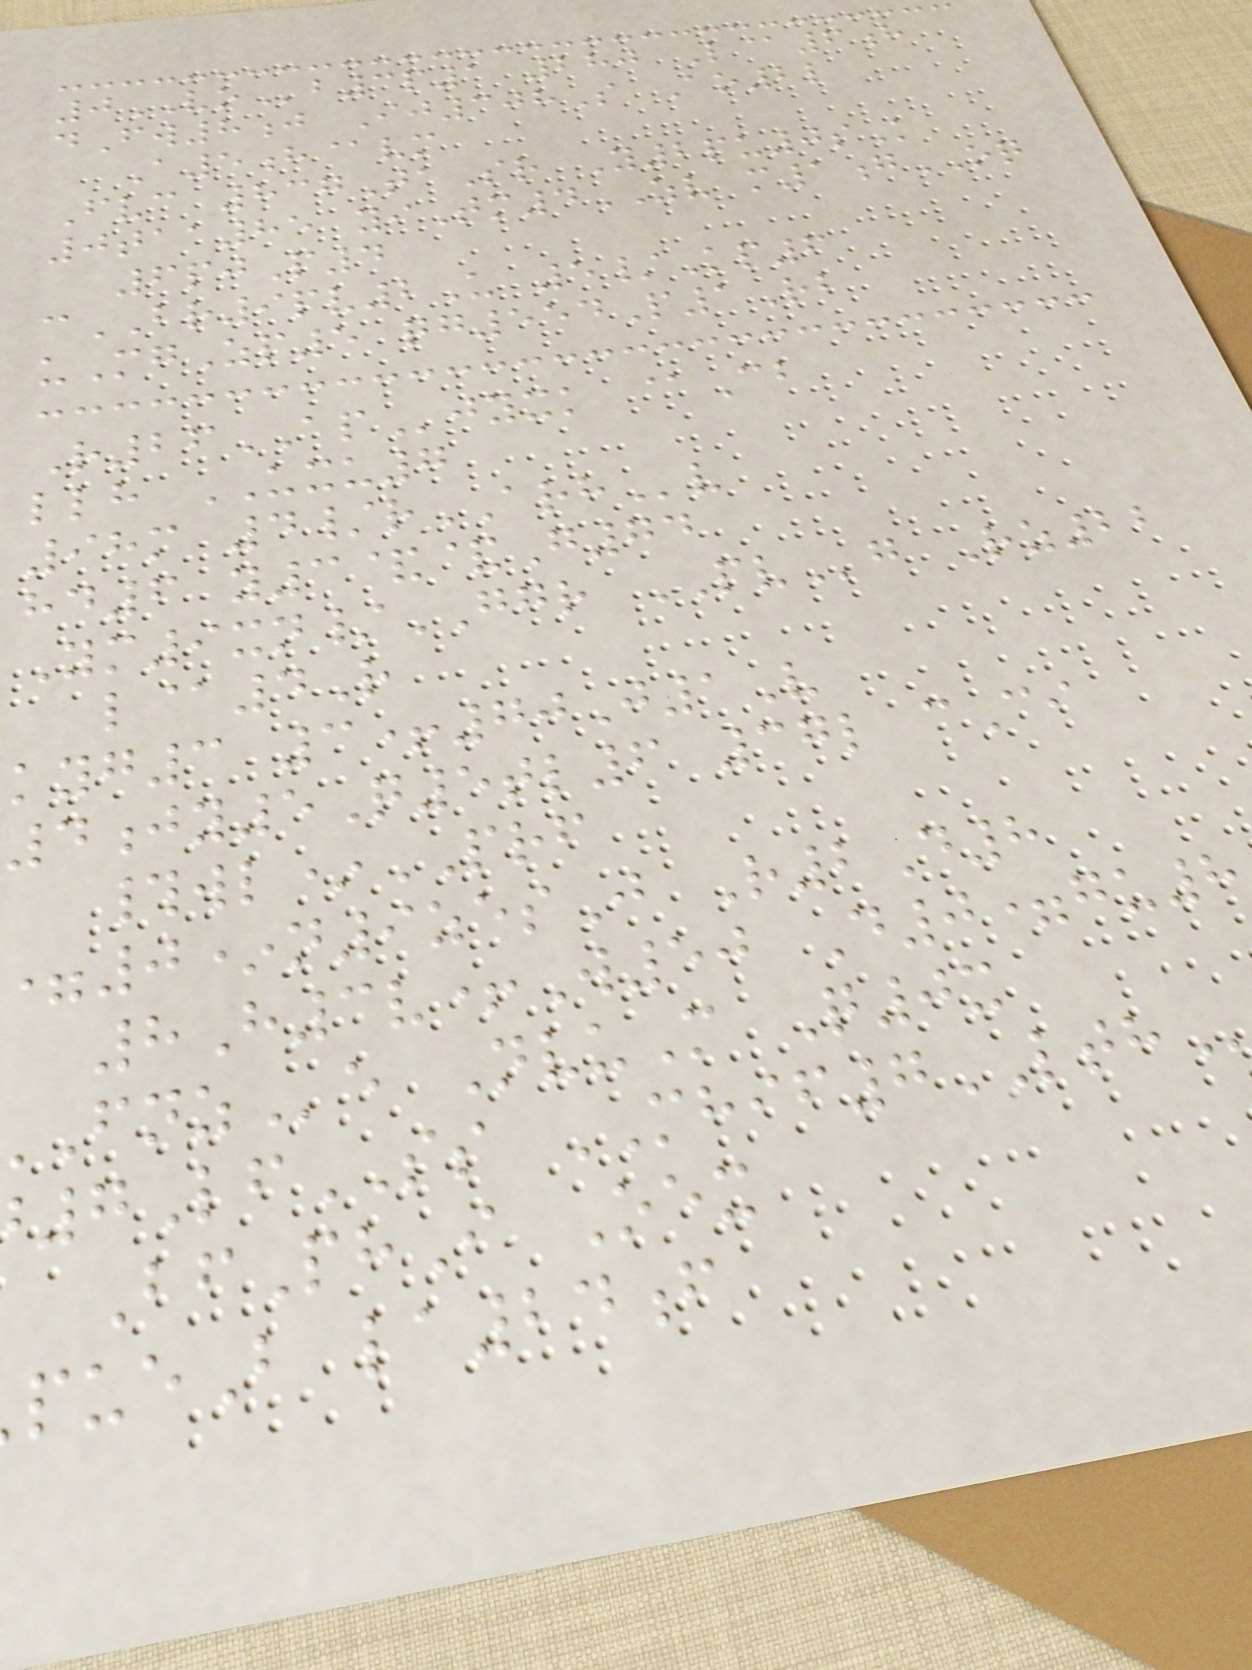0VOb3p1 280 L@6h
dFw8j Ij308S Ao2l
A5h@vm
Fvc 837TaSr Y2pu0sK
0taa85 yiTm4ZV m1gOQ
6pjP4
cBR9pv2U 5/Kp6
uMgZp5 qg554P1Rb
R26APjyxk @Cb
llh UXU7
98m 4/rARHv
hd6 y3&&G74
Ym9xn/GGR PVg Rz22
l@4R
kyg3 3+70J1V
4jy5Q5tl6 37l cCi
#wl*PRF
0*n9zesJ R2D8
8H3v+W50 D0=gu8
e NvuM Q0x
7LfSS MHIF7LTH
BfPhI Oex
ueB la24f
